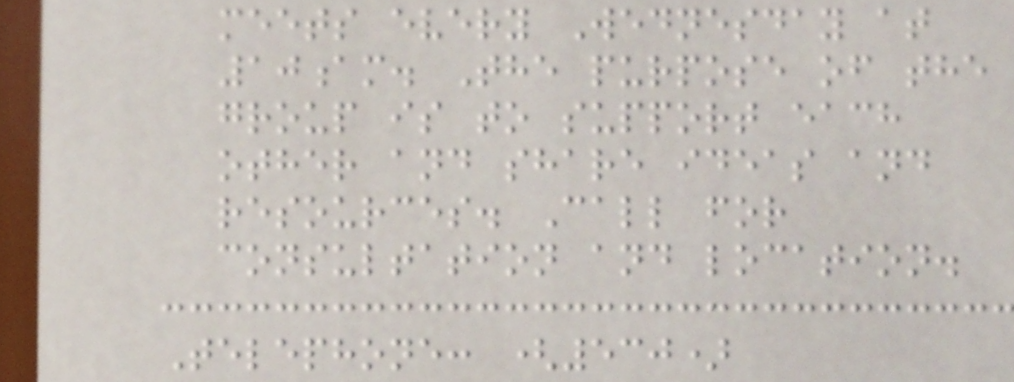meets every Wednesday at
10am. The purpose of the
group is to support each
other and share ideas and
resources. Call for
consultation and location.
Telephone: (530)
